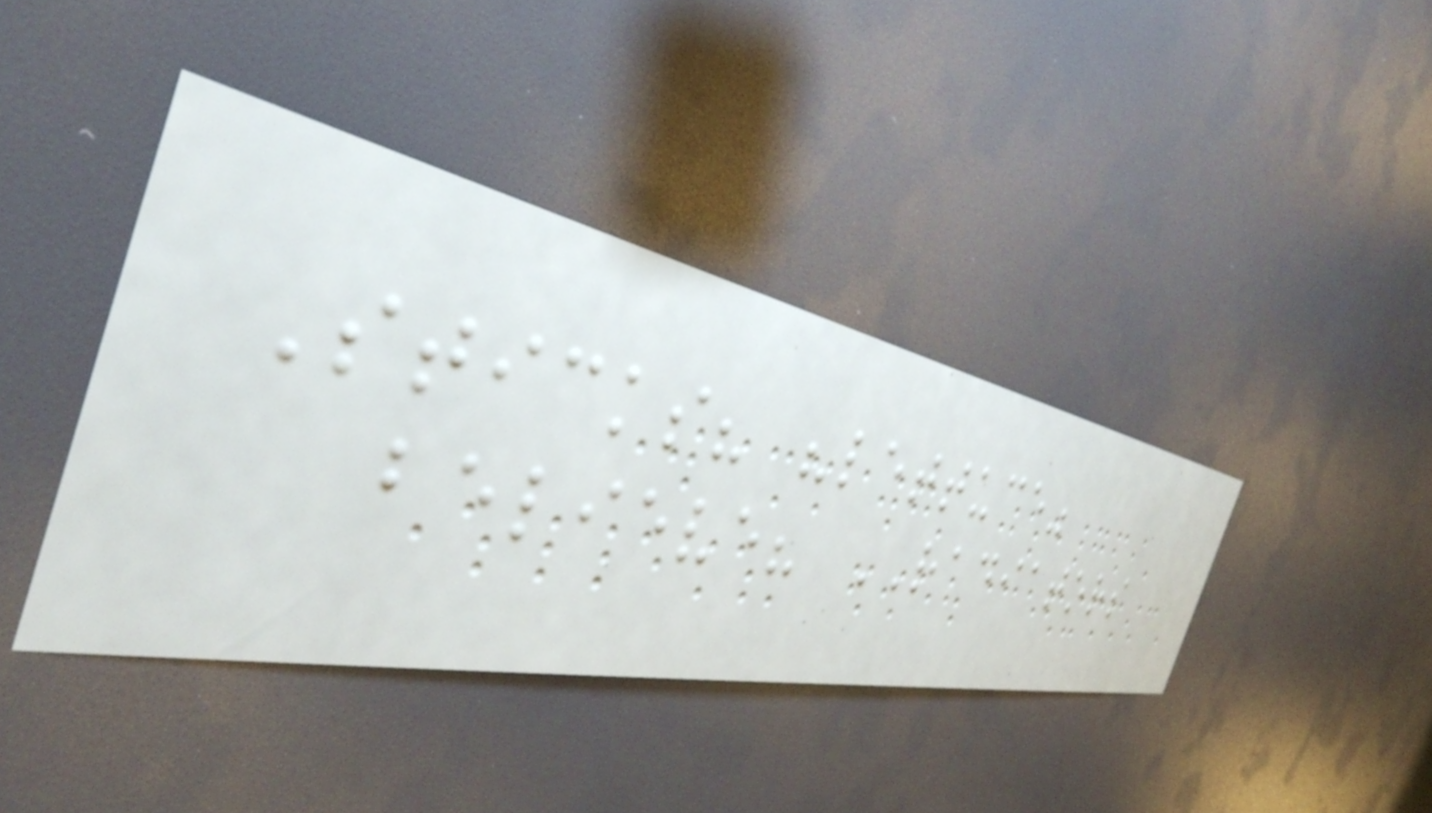Sticks? "lettuce"
believe? RADIATORS
